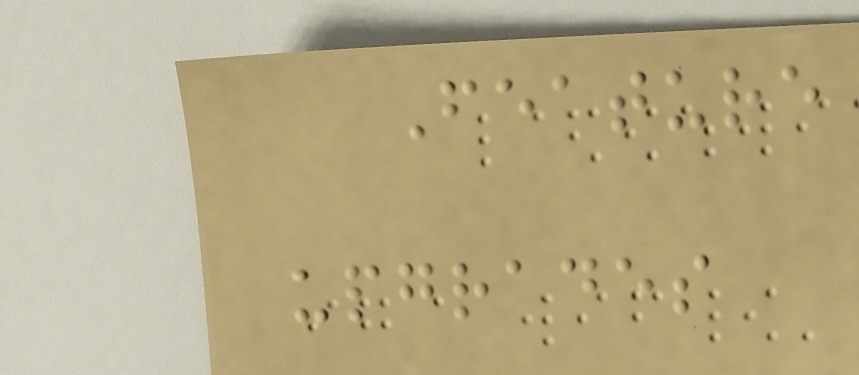Feature
upgrades
